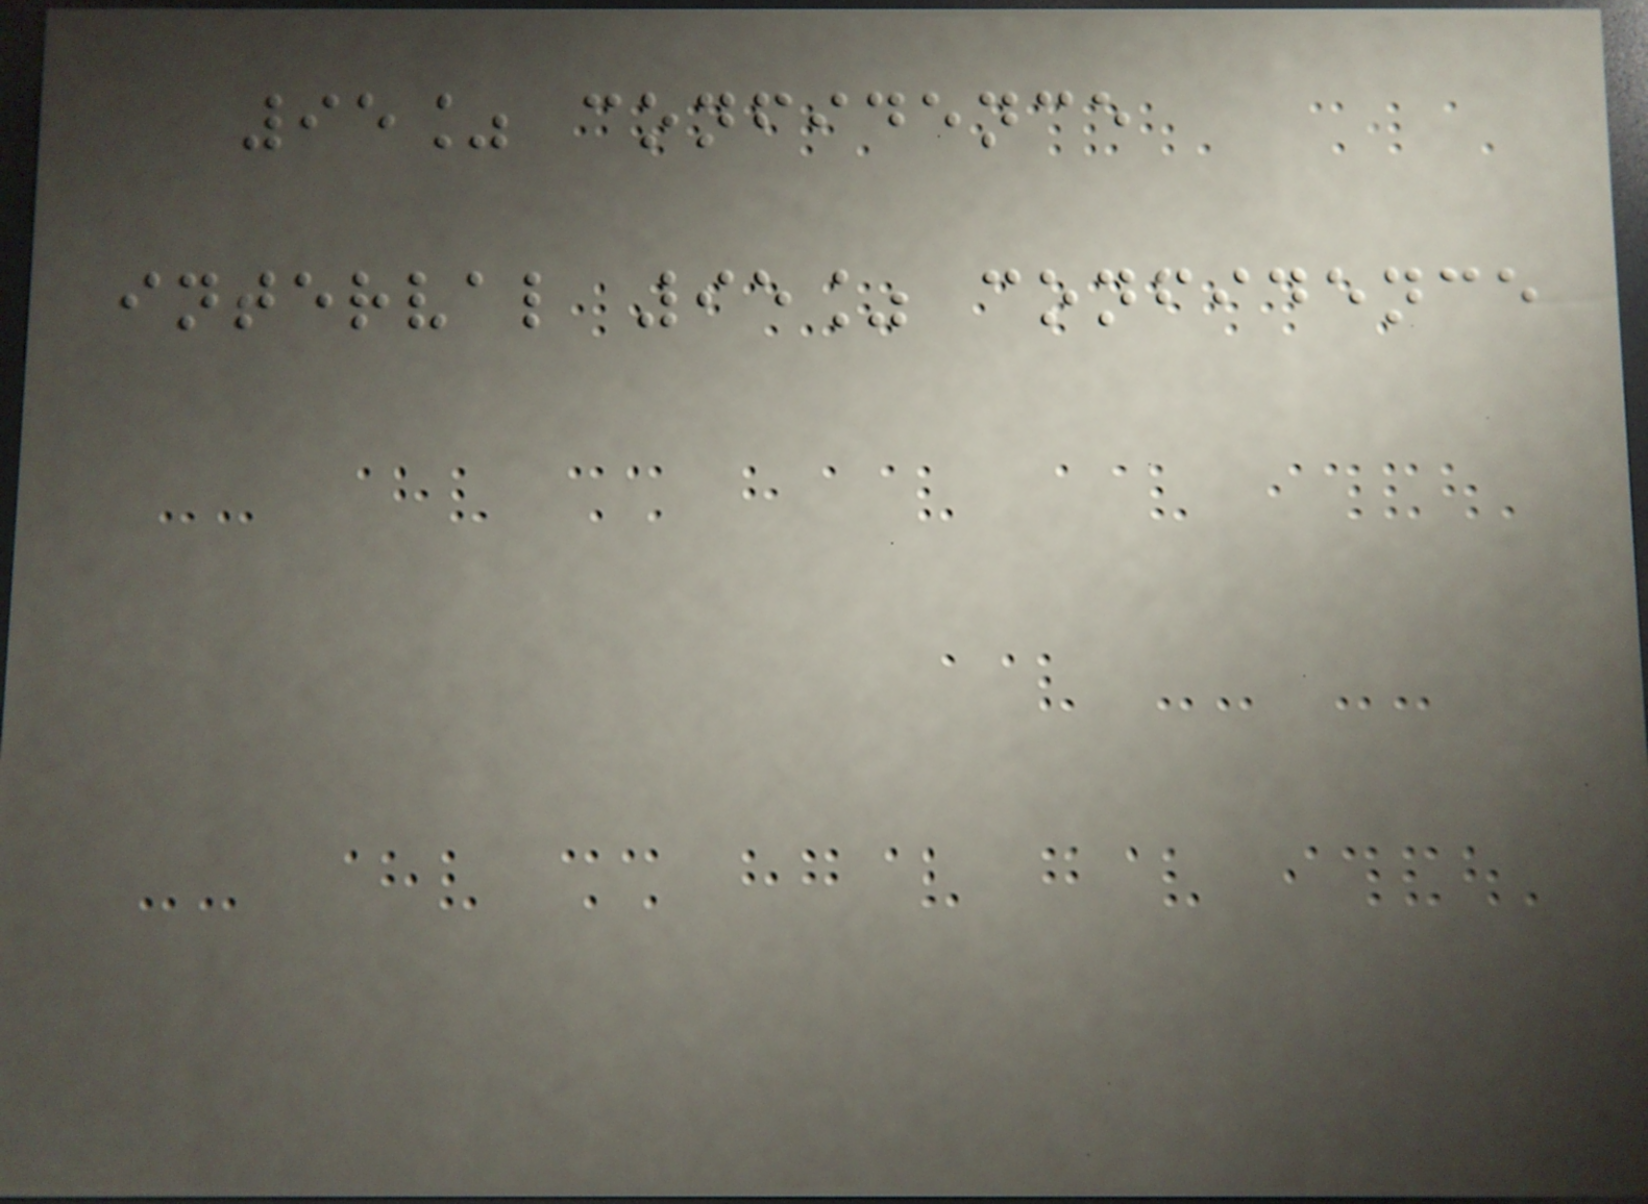95% confidence
interval 95% confidence
